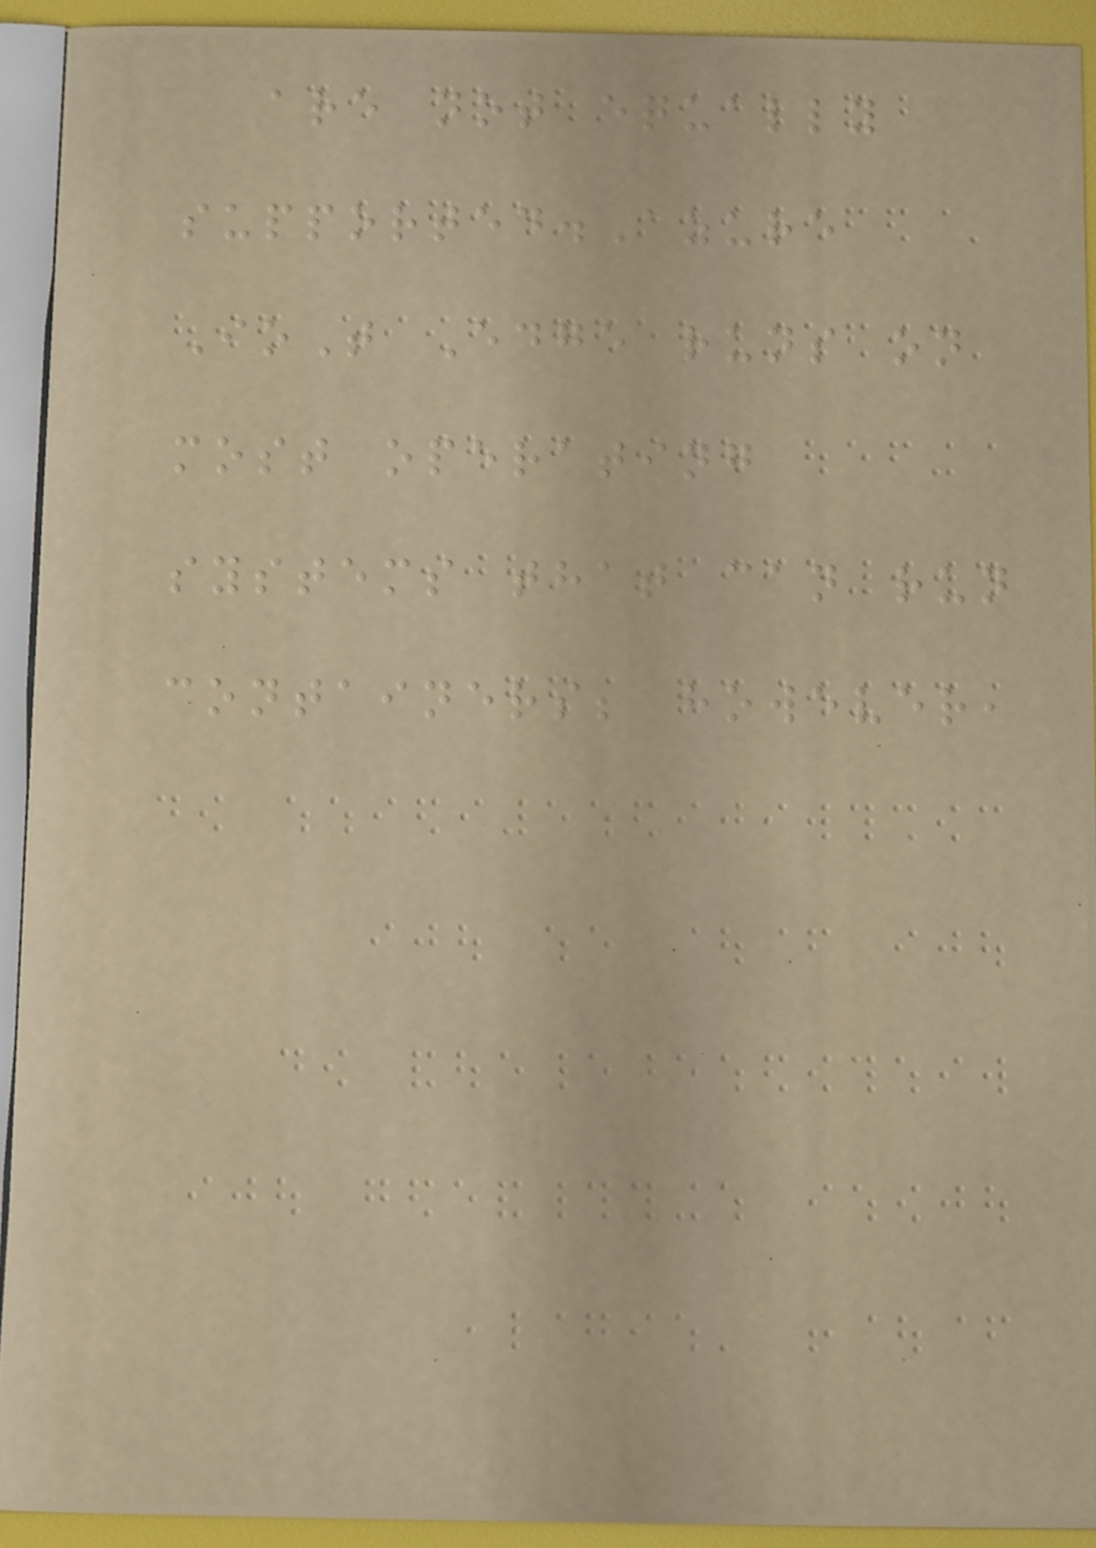are not equally
supported.Azure
IoT Edge runs on
most operating
systems that can run
containers; however,
